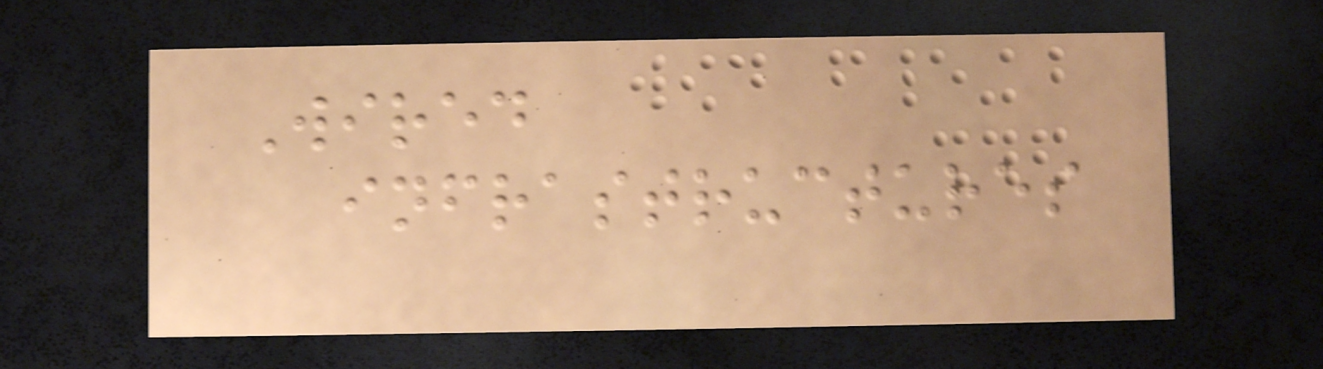Wired
infrastructures
